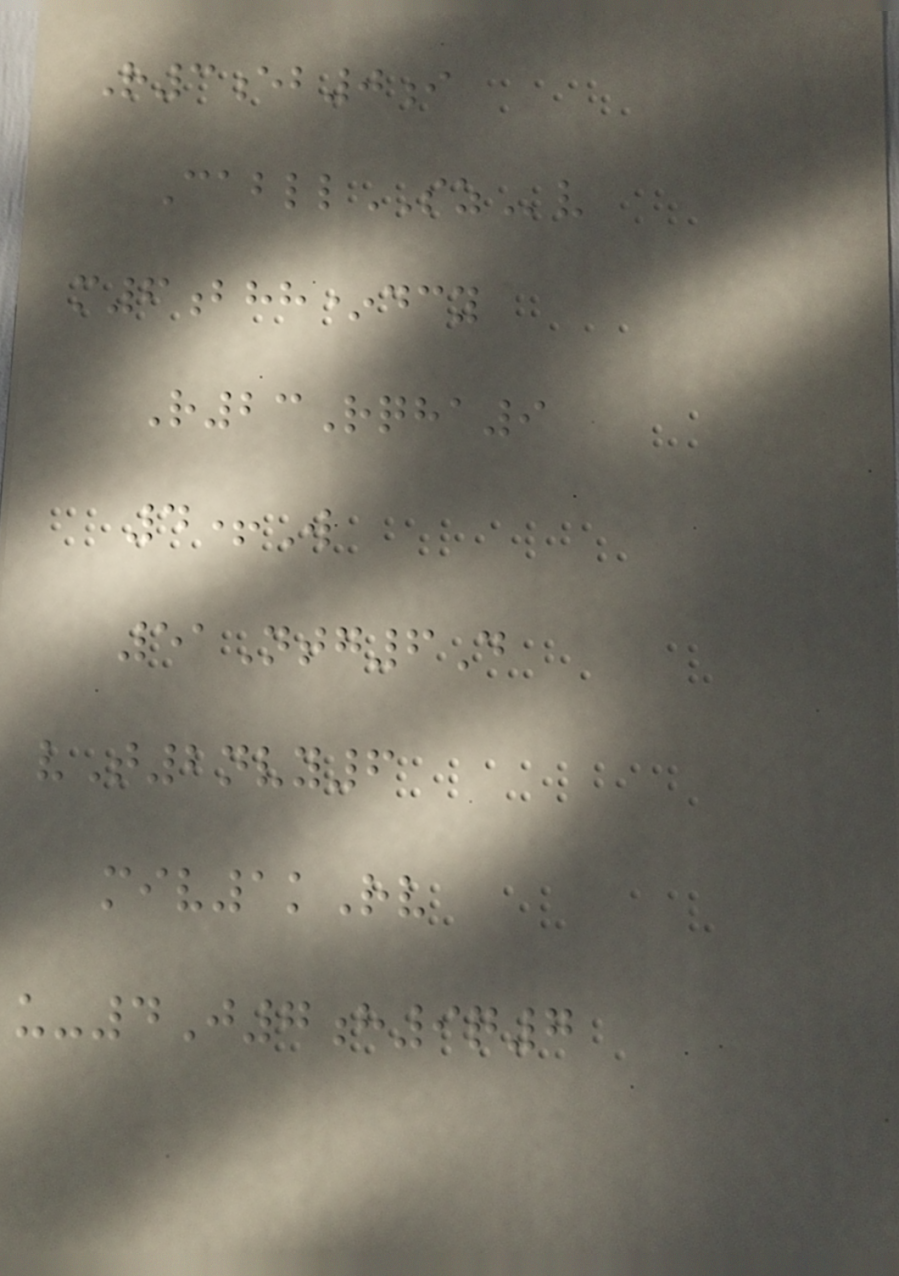R3eb0i
CabllSZv
m6bhh*dcy
R23Rqha9
4+W
51Ntg6D
vT2nvy6
miv1kRv
u-4J7h9q7
